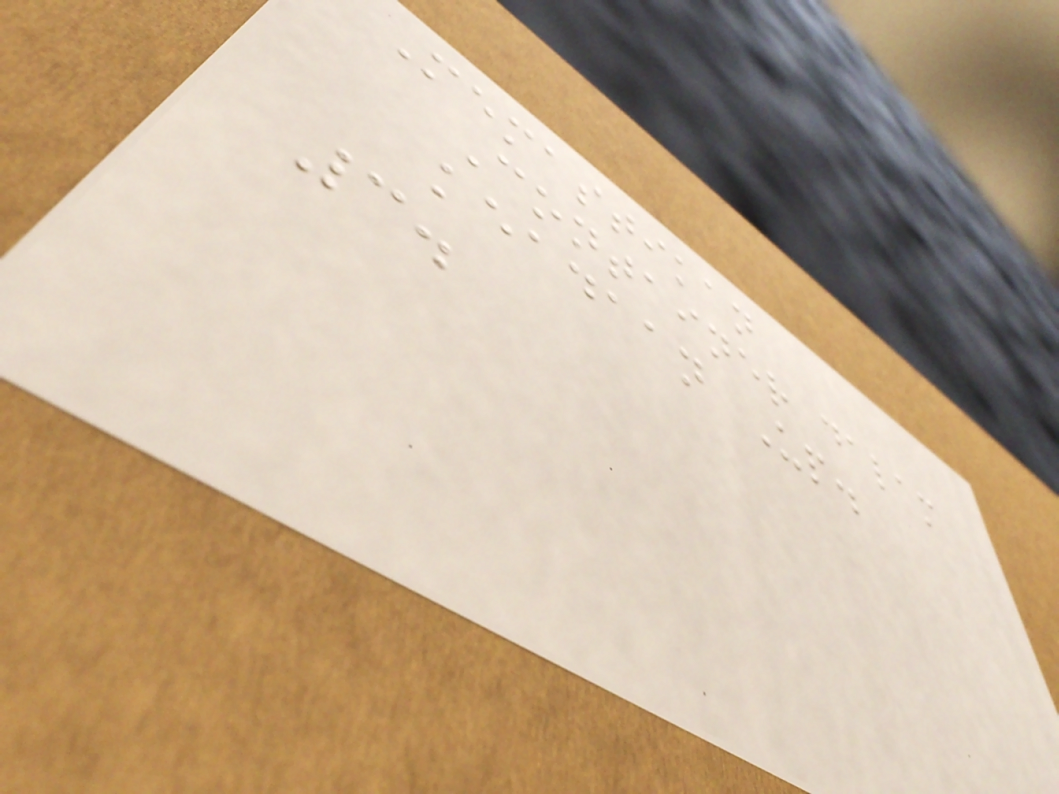Memastikan
Container dalam
keadaan Up.
3.
